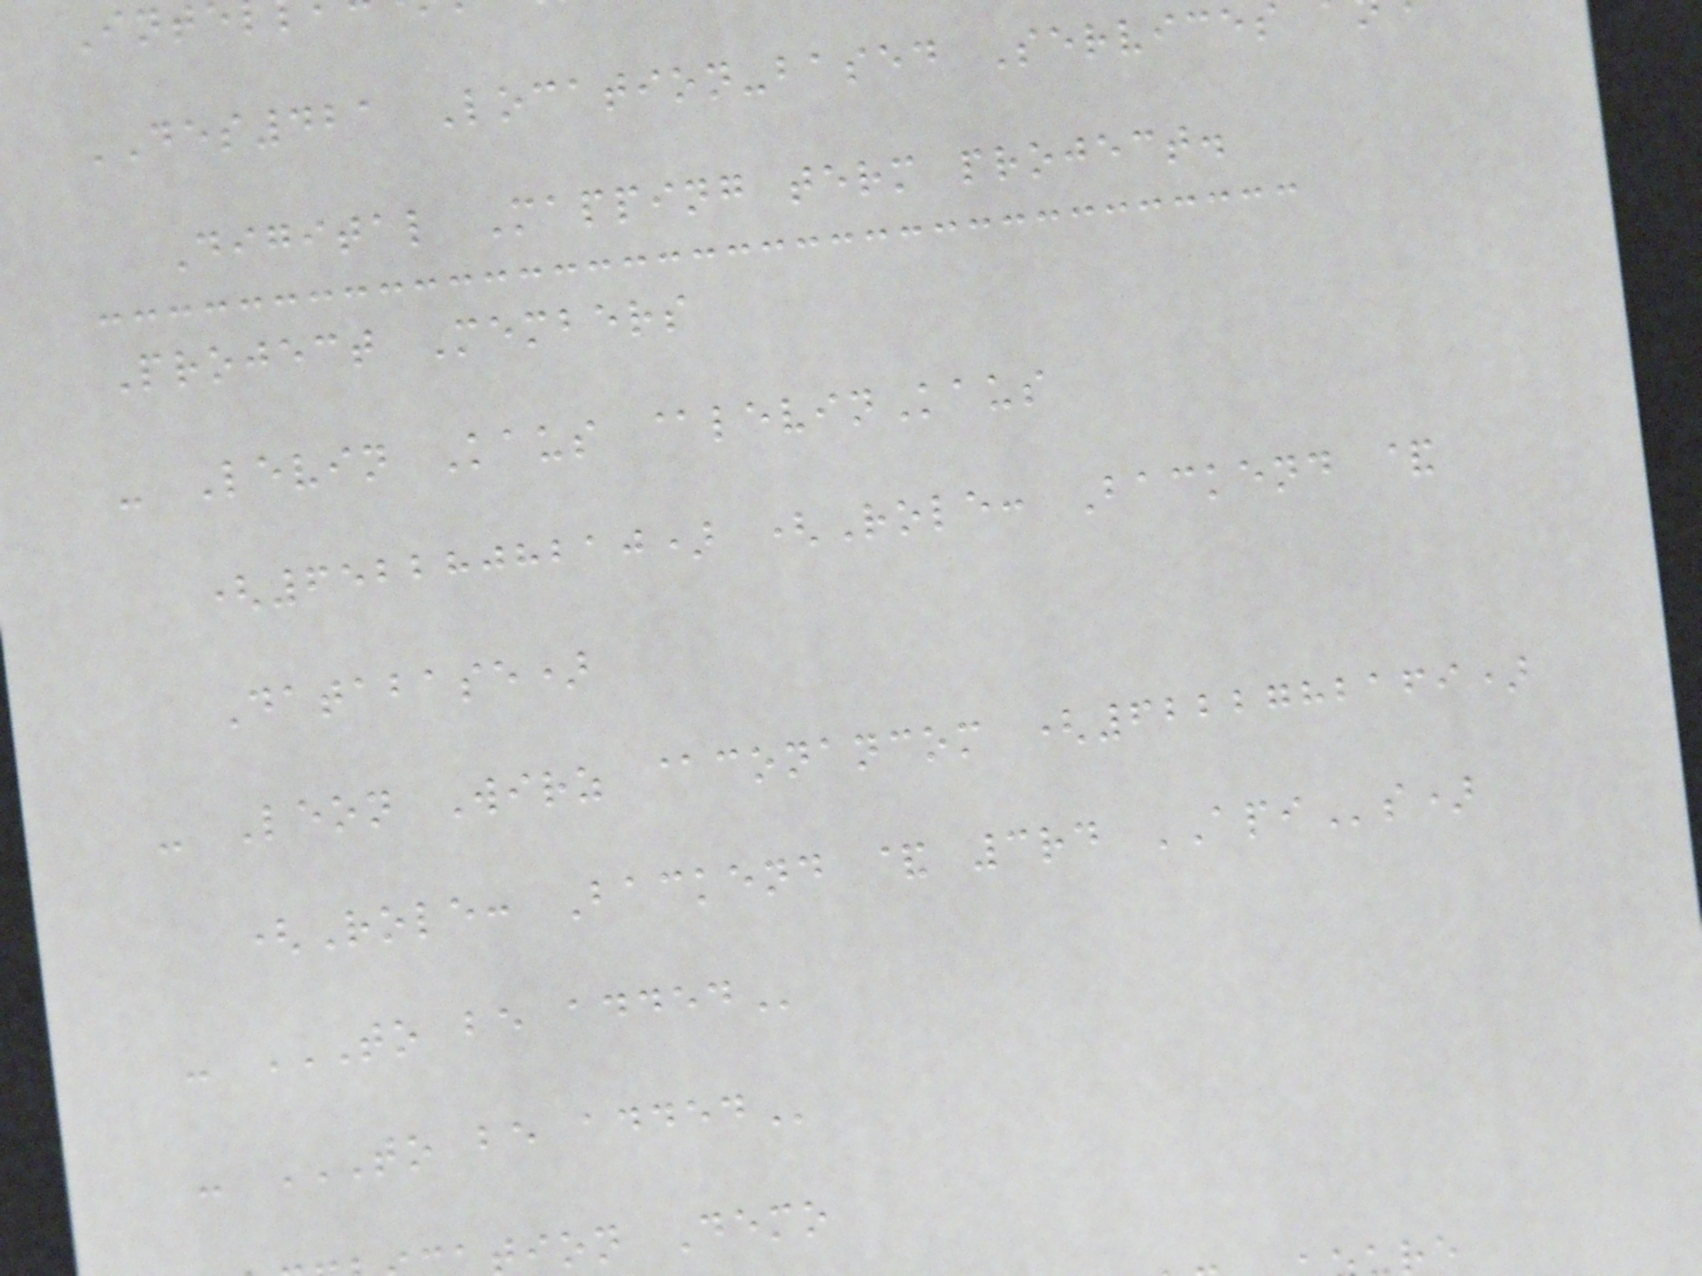DES421 Location-based Services
Digital Mapping term project.
Project Members
- Levin Kaus @levinKaus
(6522808210) (Role: Backend &
Database)
- Leon Wirz @conancom (6222782169)
(Role: Backend & 3rd APIs)
- TO BE ADDED
- TO BE ADDED
ion Demo
